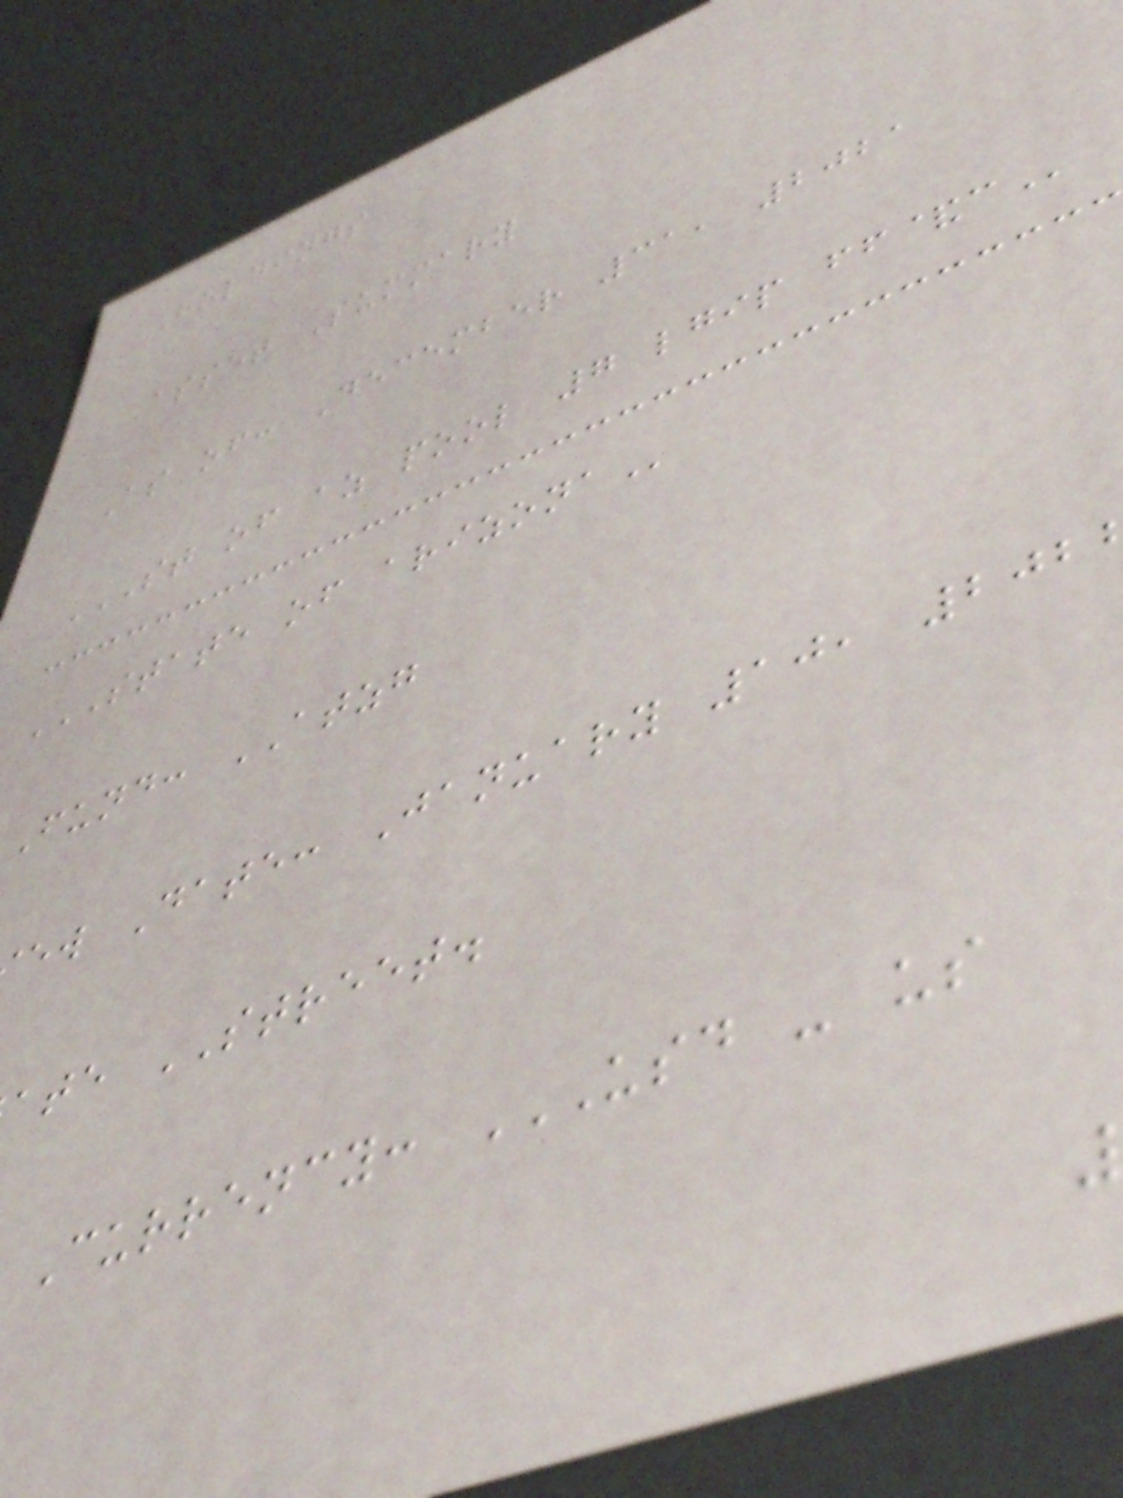Holdings
Asset Summary
As of: December 31, 2021
ST OF AZ POOL 7 LGIP FF&C
STATE OF ARIZONA
fund: ATZG
ew Date: January 10, 202
ate STREET.
